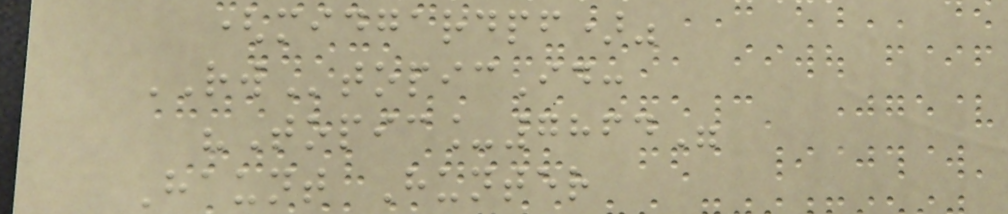(midgardpf)"
RWtopicId:
"Topic_7864"
Haunt Hunter
